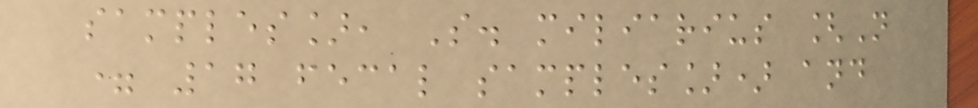samples], S. miliarius [N
= 17 fecal samples]) and
